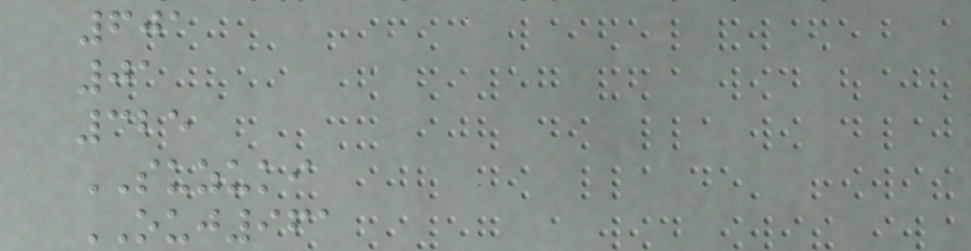601
01
325
SUZUKI
OUJ961
